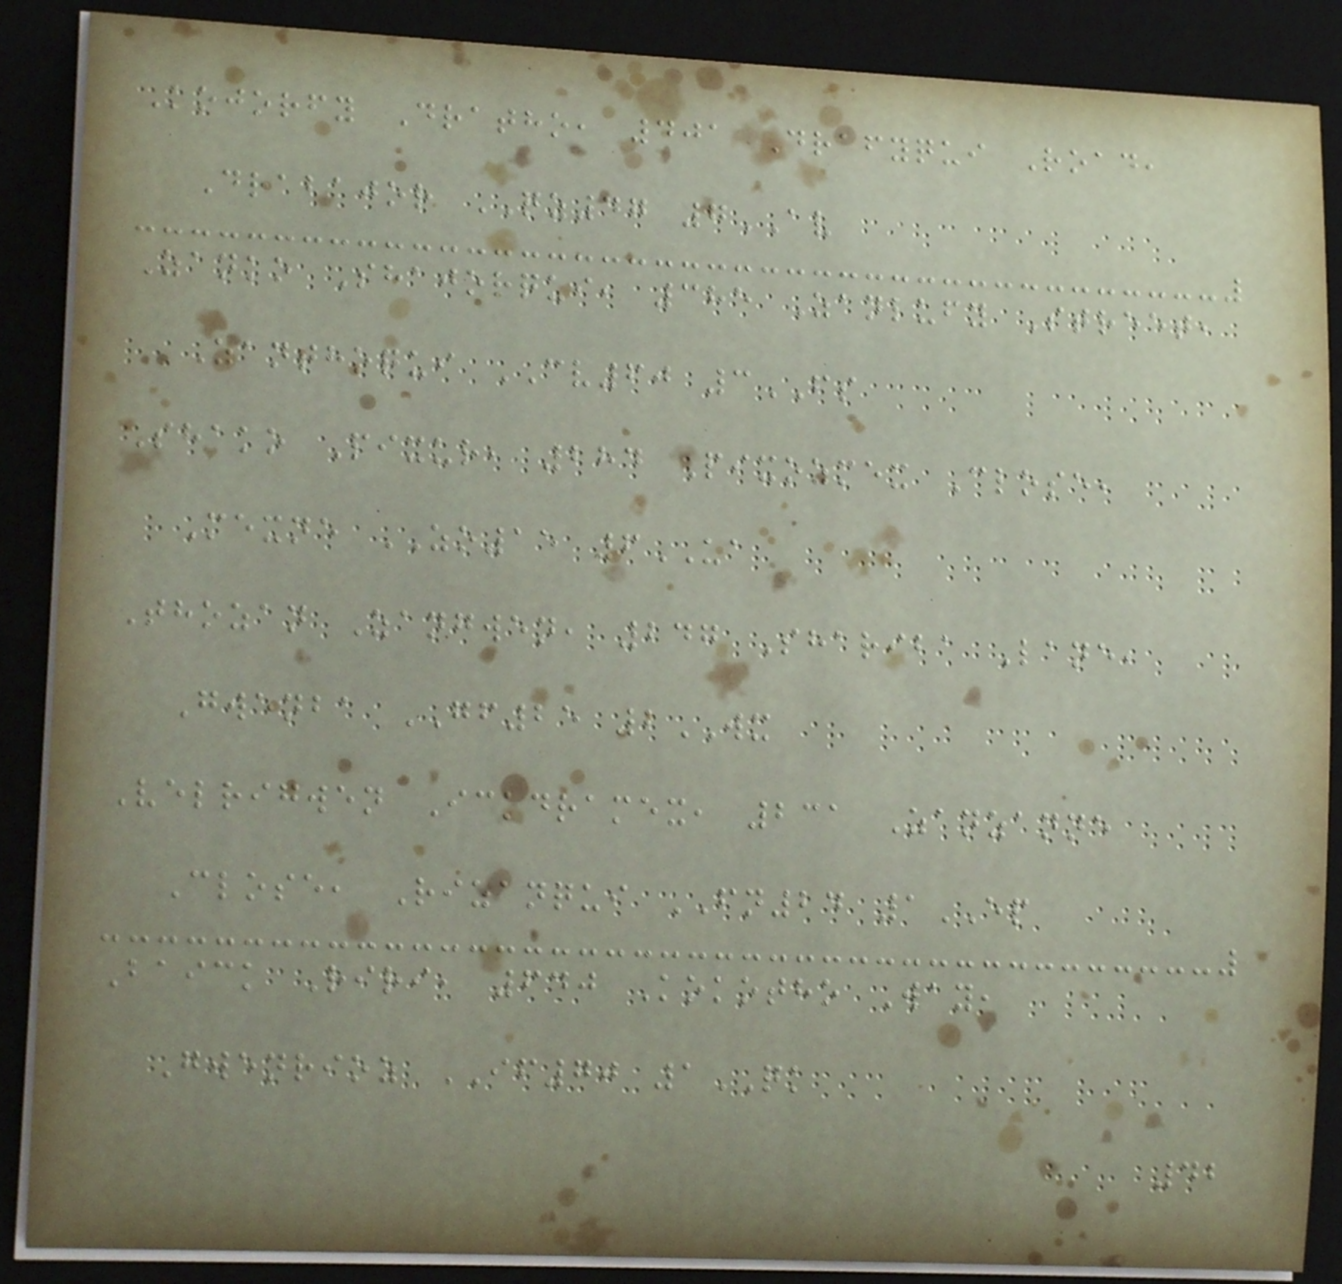Kojorfy Dratho, 401 Drafyqui Road,
Drabajor QZ47 7AV
Zanko Shajorqui, 385 Zanlufy Street,
Zanthoqui CV60 3FS
Shako Pixur, 284 Pixozmex Close,
Mexne ZO15 6UA
Thozan Zangwen, 247 Shariba Lane,
Gwenba GF25 2WX
Velrigwen Ickdramex, 231 Zanzanne
Close, Rizanqui FN24 1EP
Baick Riri, 640 Kokotho Way,
Gwenrioz IF70 1QK
42
